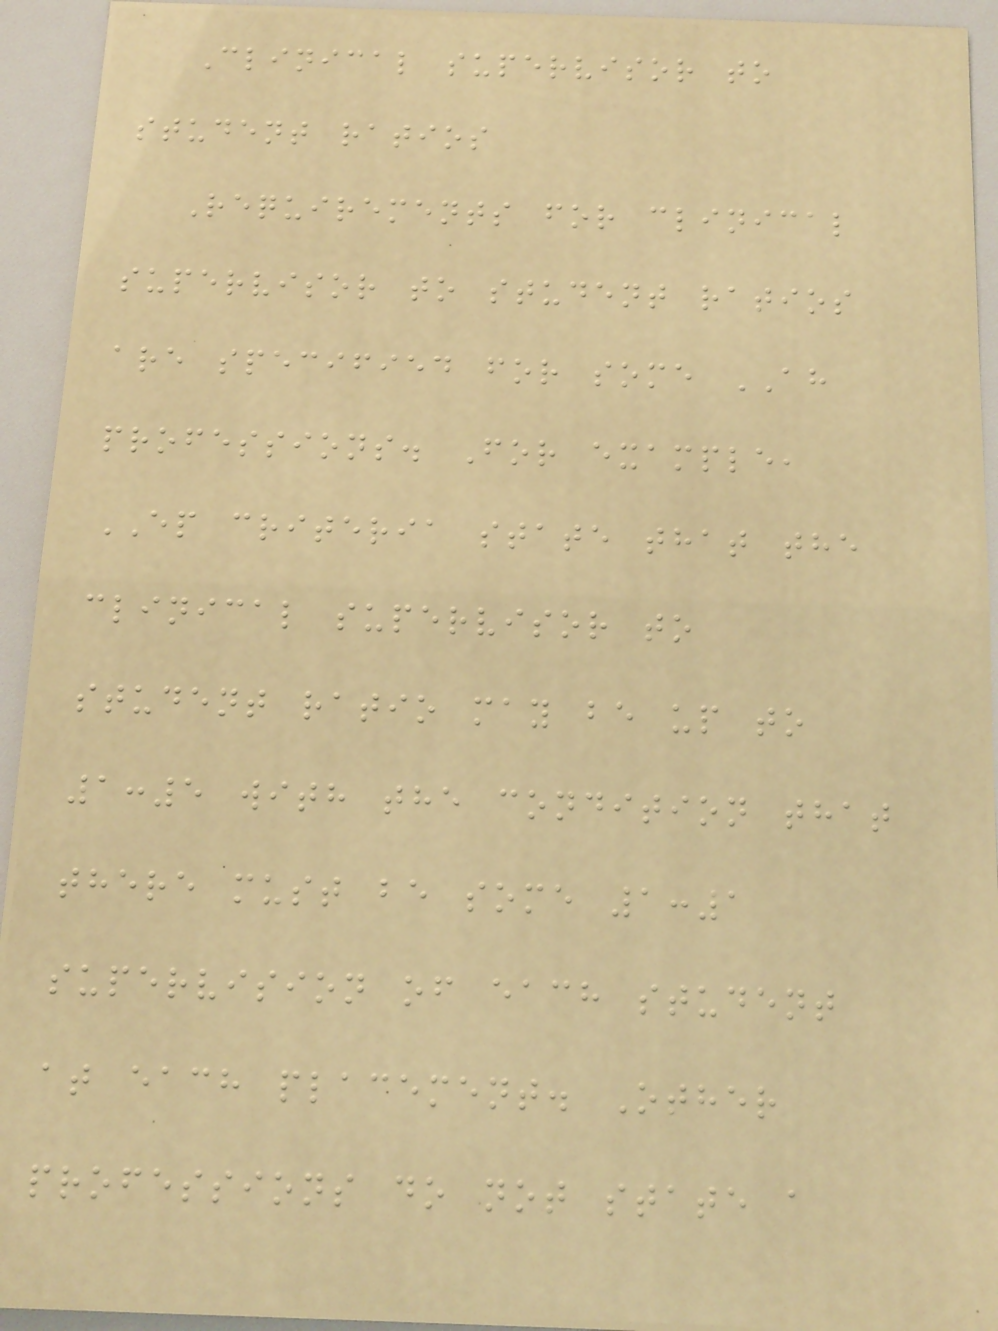Clinical supervisor to
student ratios
Requirements for clinical
supervisor to student ratios
are specified for some AH
professions. For example,
EP criteria state that the
clinical supervisor to
student ratio may be up to
1:5 with the condition that
there must be some 1:1
supervision of each student
at each placement. Other
professions do not state a
